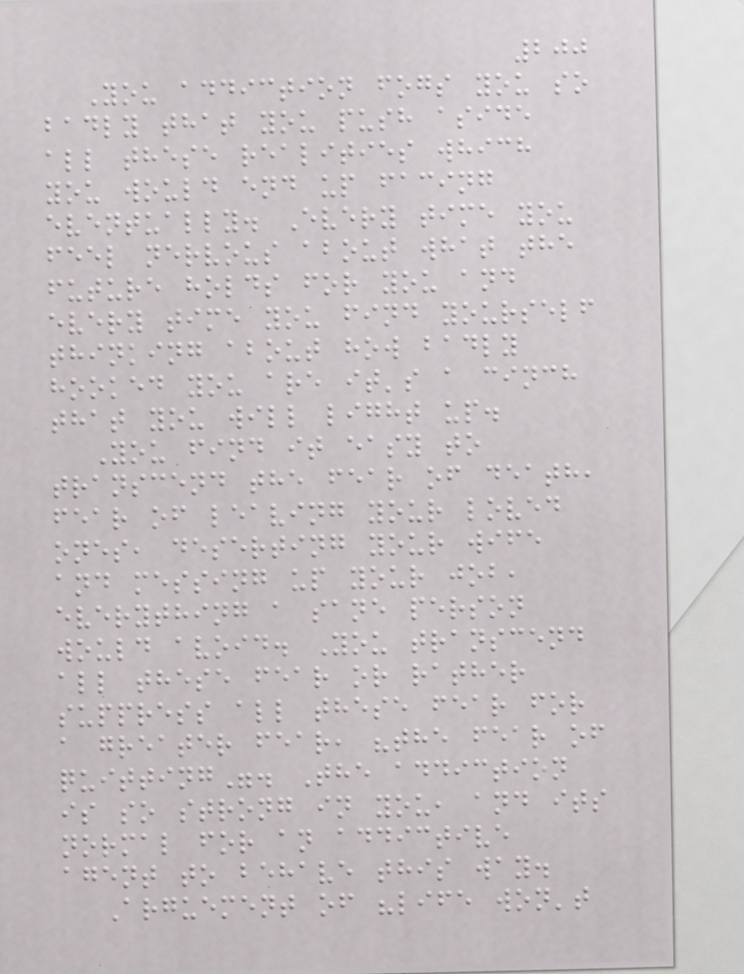200
You addiction fogs you so
badly that you push aside
all these realities which
you would end up facing
eventually. Every time you
feel nervous about what the
future holds for you and
every time you find yourself
thinking about how badly
hooked you are it's a cinch
that you will light up.
You find it easy to
transcend the fear of death,
fear of leaving your loved
ones, deserting your wife
and messing up your job,
everything a sane person
would avoid. You transcend
all these fear or rather
suppress all these fear for
a greater fear, "the fear of
quitting". The addiction
is so strong in you, and its
normal for an addictive
agent to behave this way.
Arguement of "life won't
